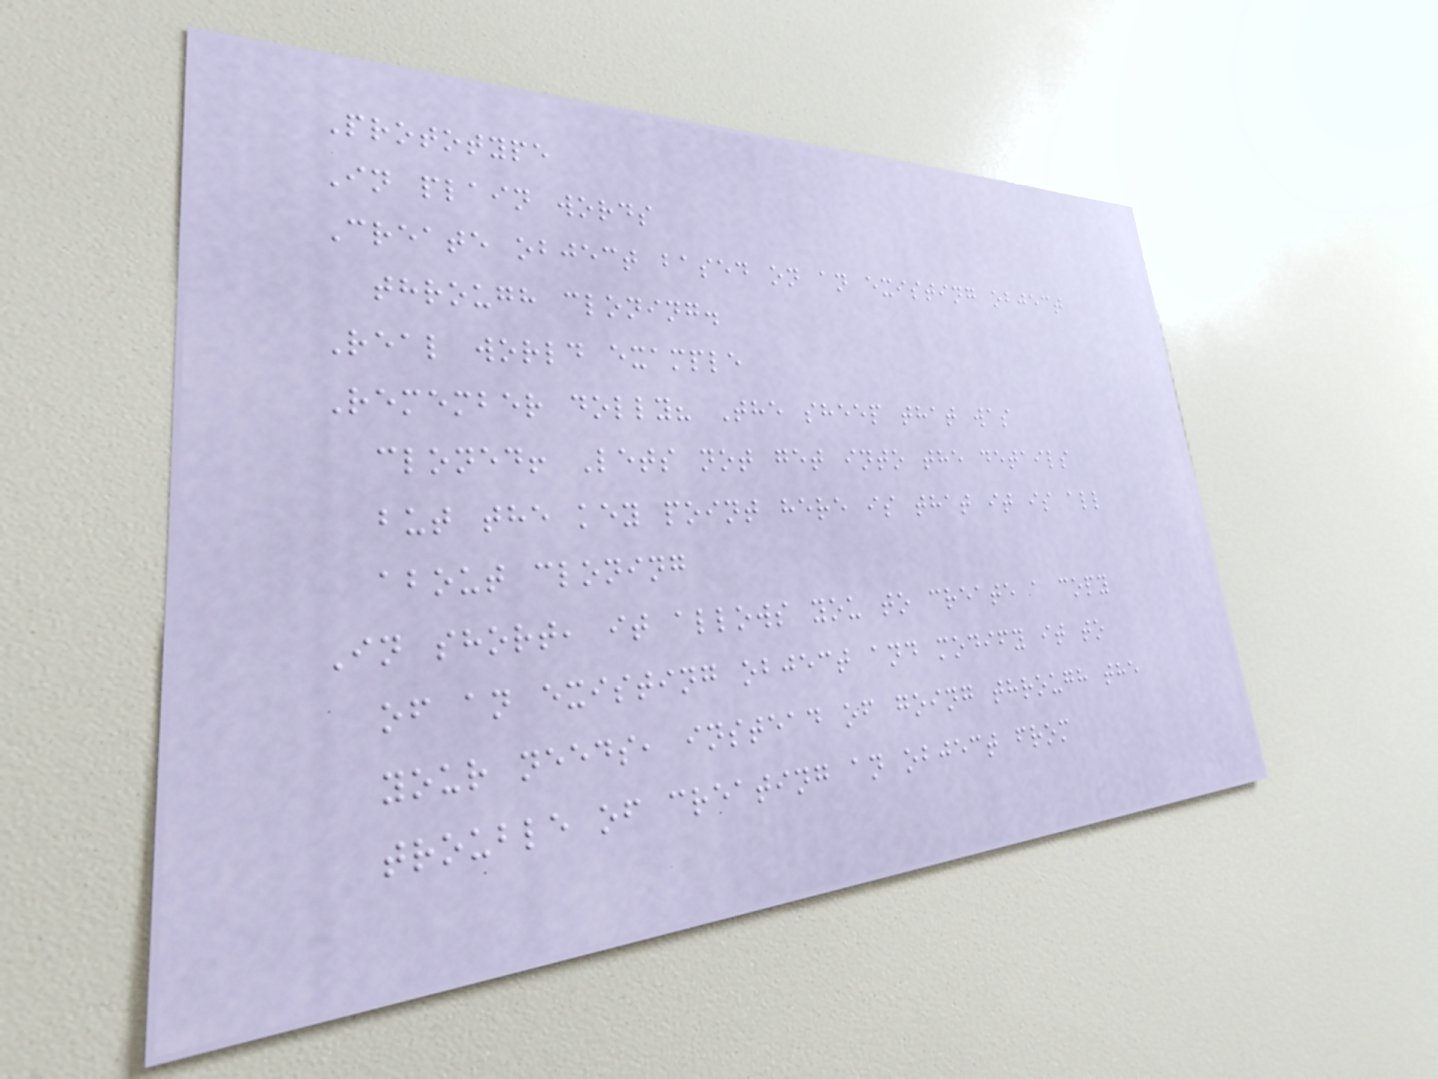Prototype
In plain words
Create object based on an existing object
through cloning.
Real world example
Remember dolly? The sheep that was
cloned! Lets not get into the details
but the key point here is that it is all
about cloning
In short, it allows you to create a copy
of an existing object and modify it to
your needs, instead of going through the
trouble of creating an object from
